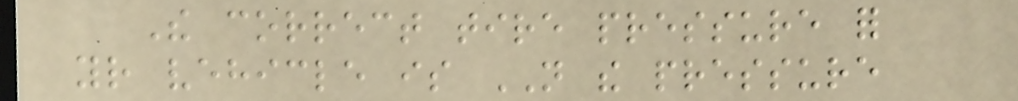The correct tire pressure for
your vehicle is NOT the pressure
